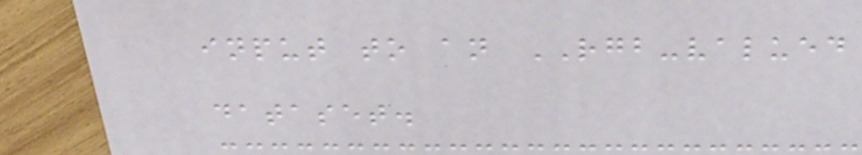input to an RGB-valued
dataset.
